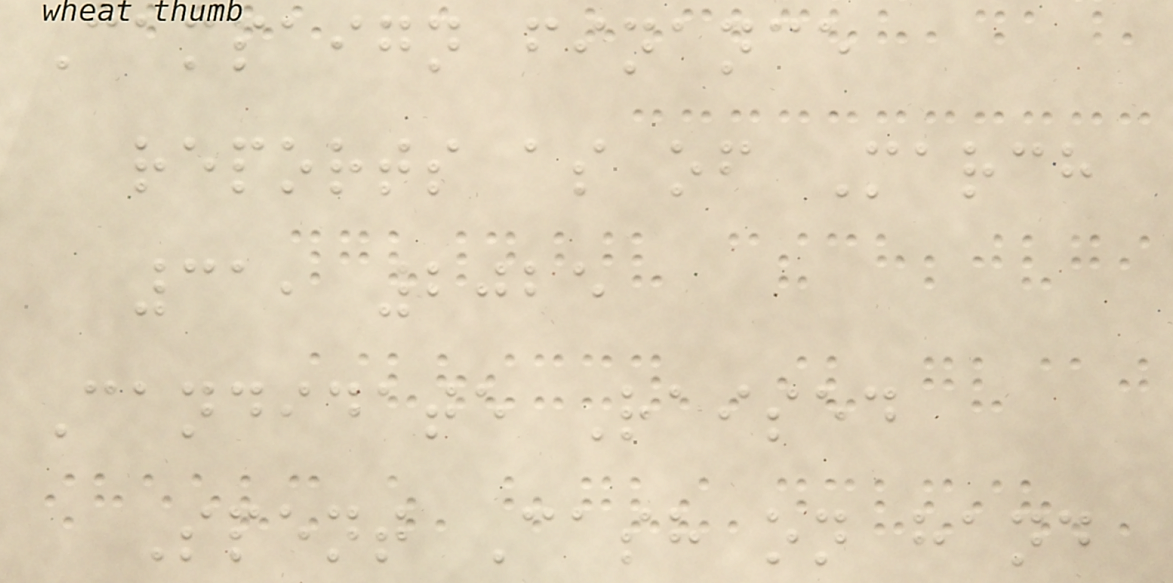Campaign finance
reports as of March
31, 2025
Candidate Raised
Spent Cash on hand
